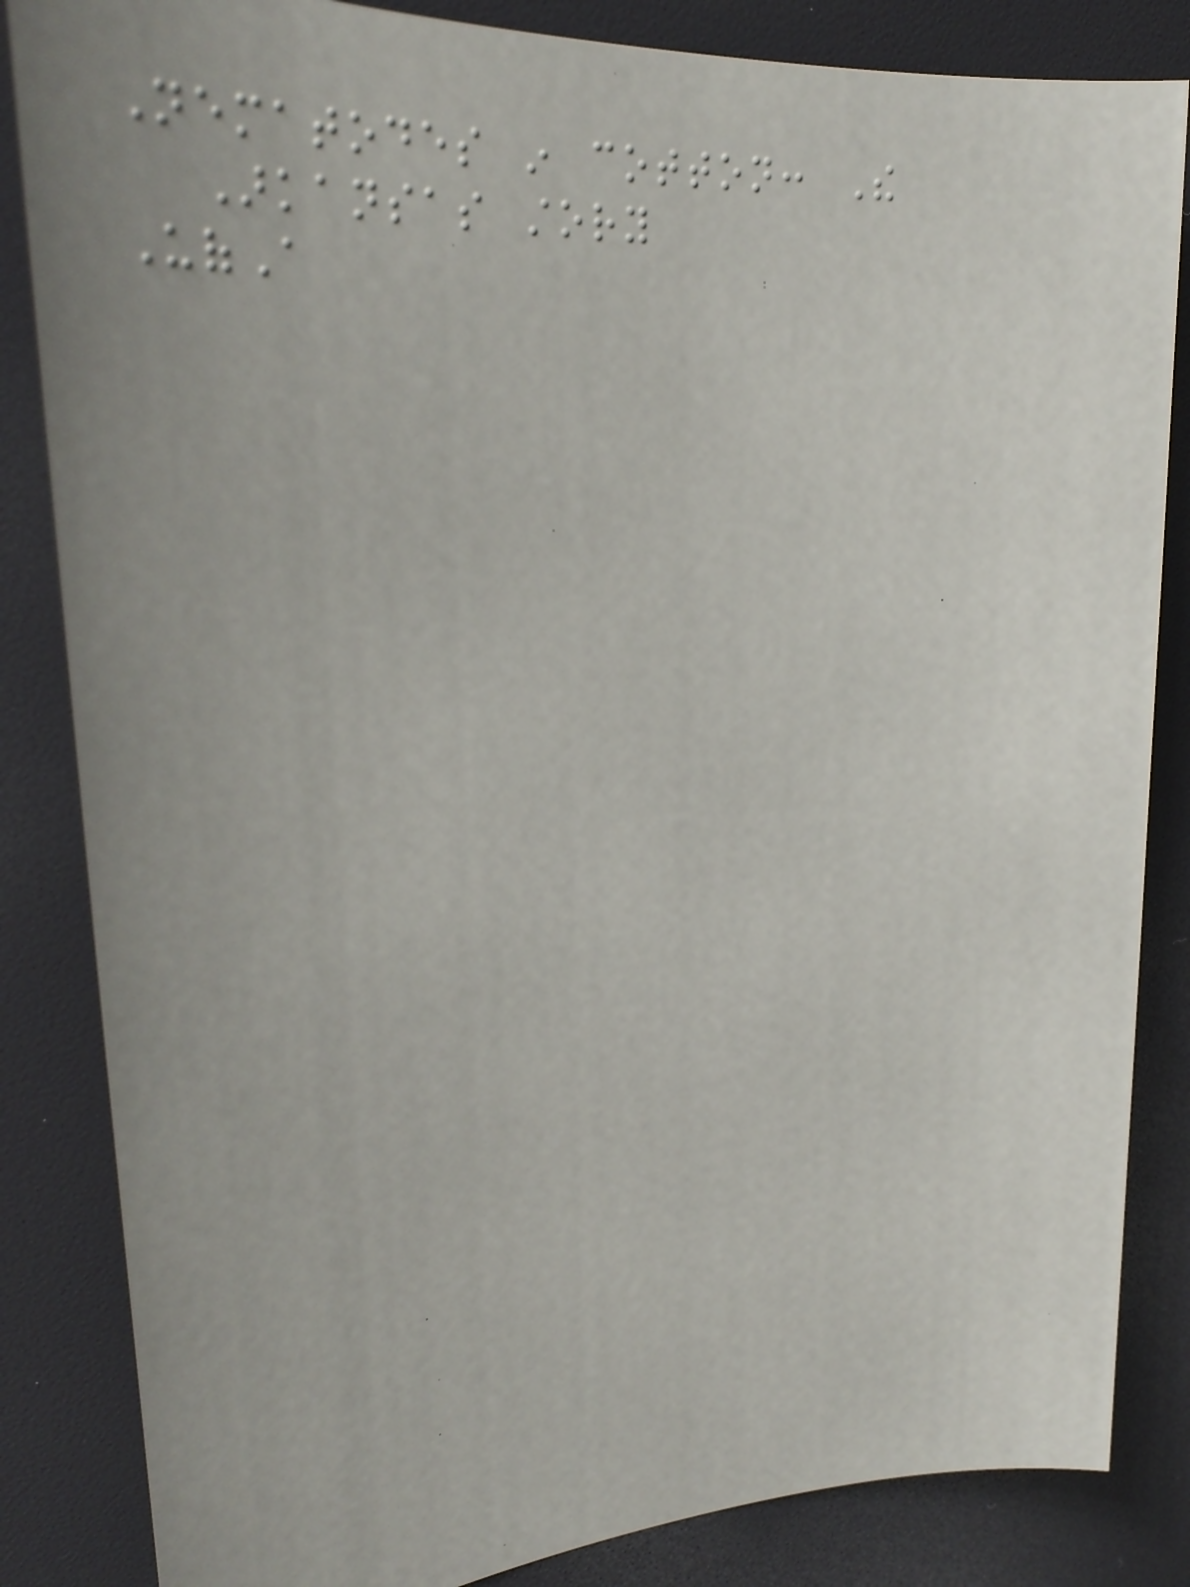Nematodes in cotton: The
Arkansas story
UofA
